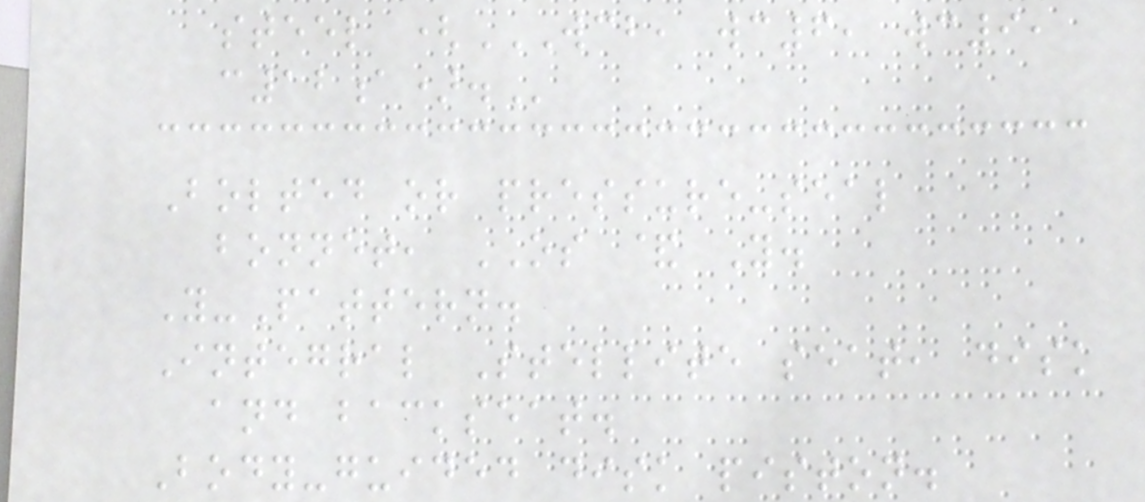steel (WCB, WC6, WC9,
C12A).
Bolted or pressure-seal
bonnet, OS & Y.
Y-Pattern.
Integral Stellite seat, disk
and backseat.
Body-guided disk piston.
